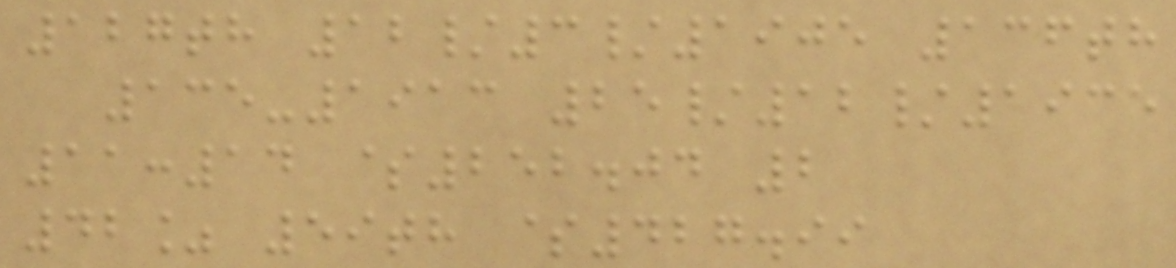127th 12/3/1905 136th
135-1913 25/12/1935
11:14 $252.04 2
42% 59th $427.99
